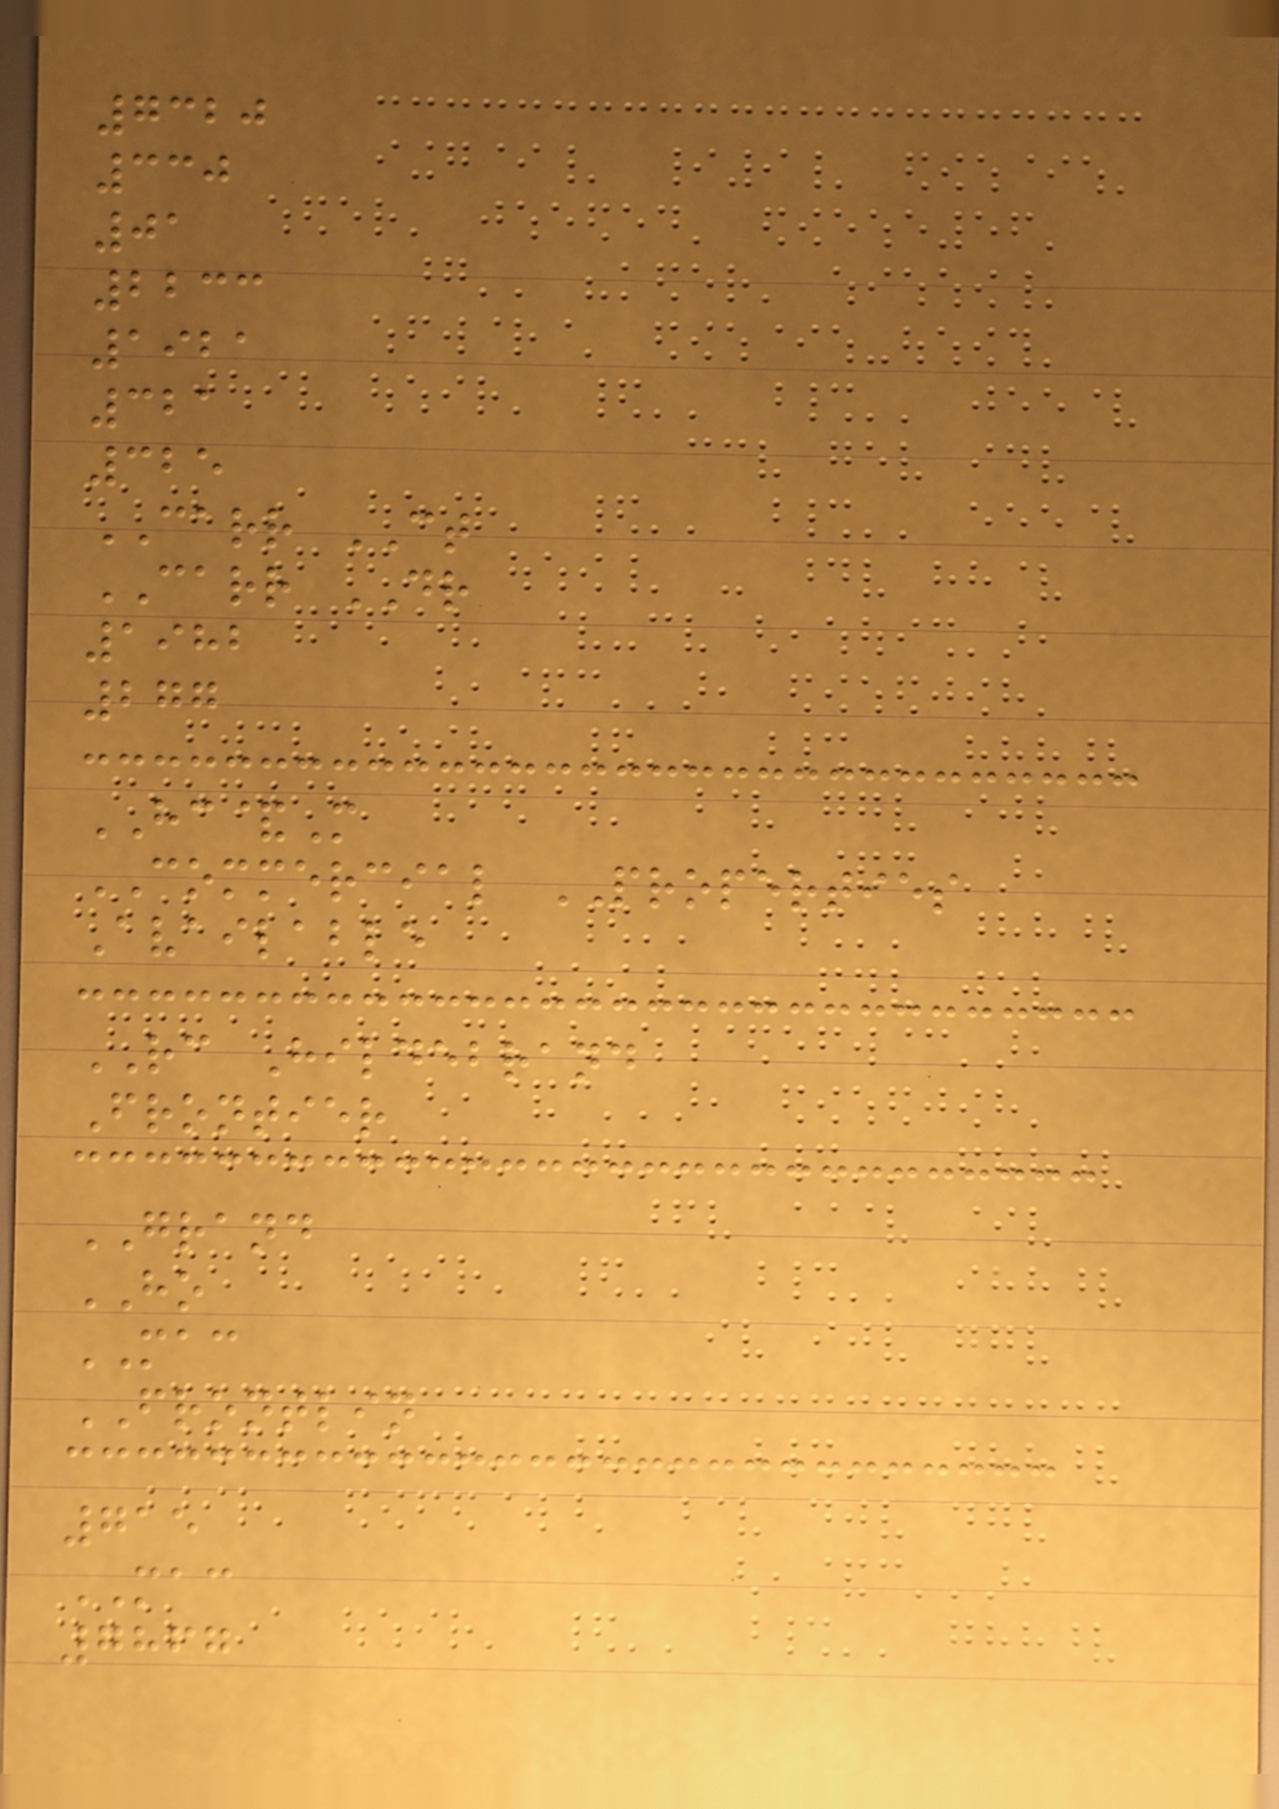7320
330
01
2233
1921
321
325
CARR CT
CARR DR
1982
277
HC&M
COMMERCIAL PROPERTIES
Available
RC Hildebrand
Frontier
GRAND
HO
MAC
FRONTLIN
715
MAC
7867
